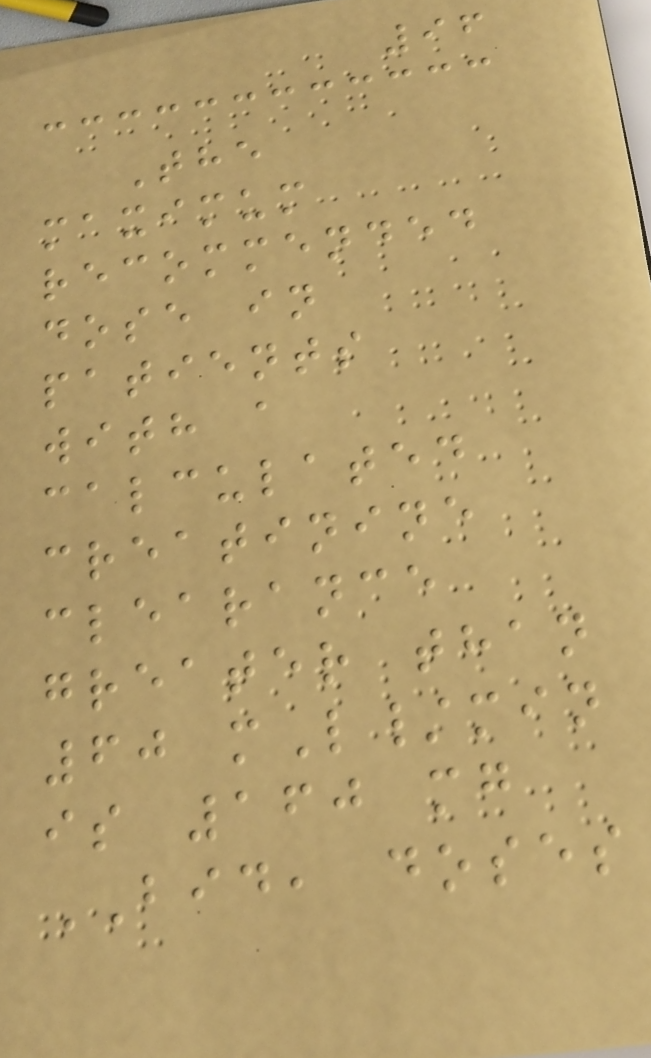96
The
maximum
recommended
dose in
patients
with a
calculated
creatinine
clearance
greater than
60 mL/min
is 160 mg
BID, doses
